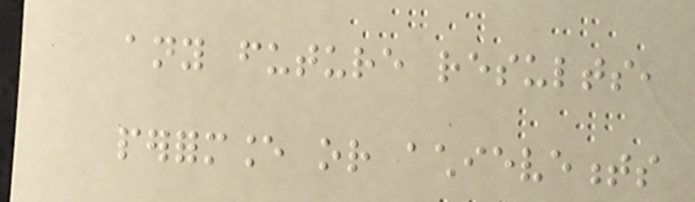any future results,
performance or achievements
